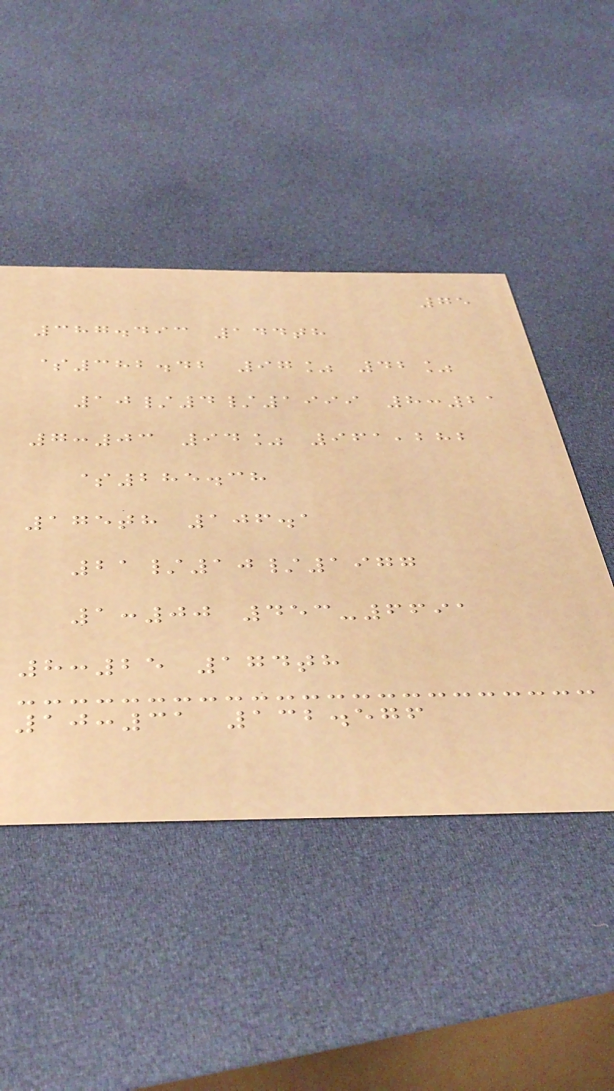75
387.493 144th
$382.42 97% 42%
10/4/1999 8:21
7:03 94% 961,282
$285.38
175th 106.1
21/10/1977
1:00 453-6691
8:25 174th
10:31 132.576
